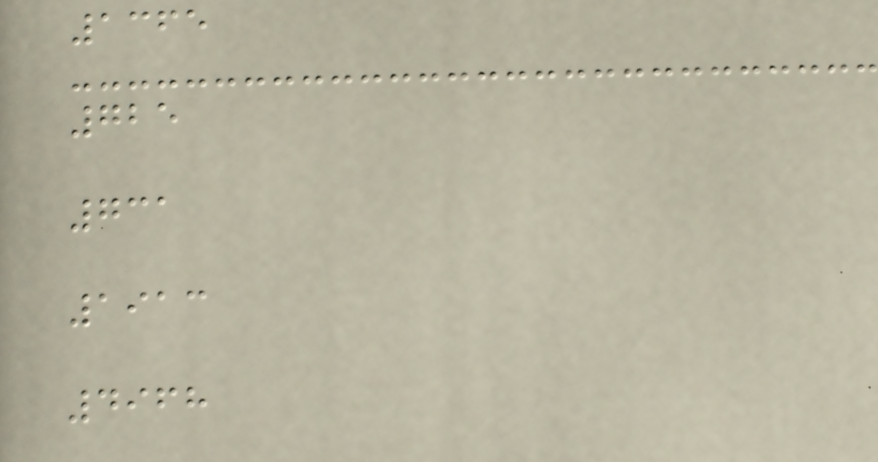1365
725
731
1913
4968
